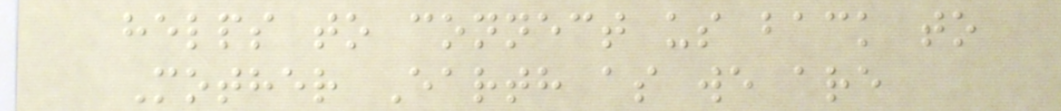helps to connect us back to
Mother Earth as we are
